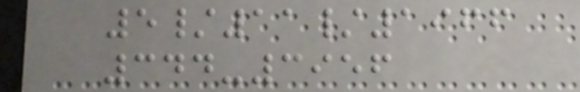5/11/1966
344-3956
